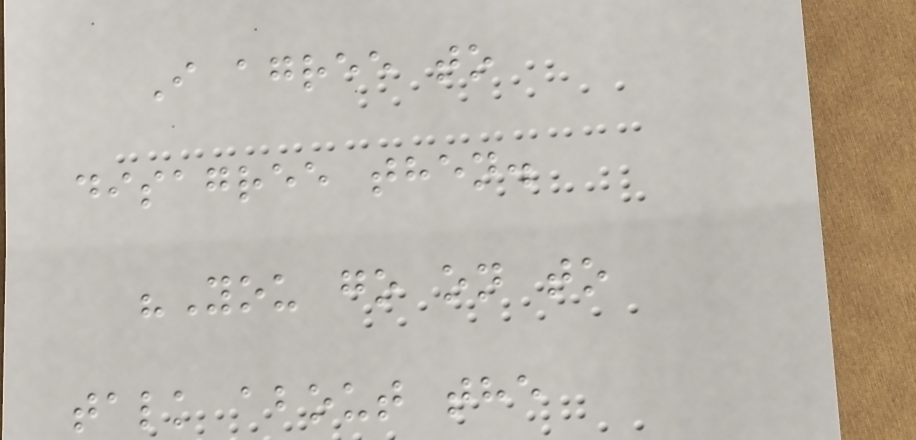I agree to
disagree then.
"You go on to
talk about the
